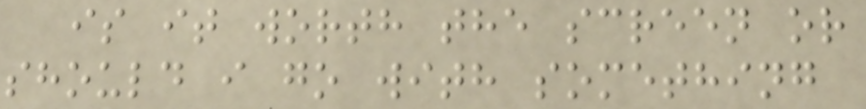is it worth the screen or
should i go with something
